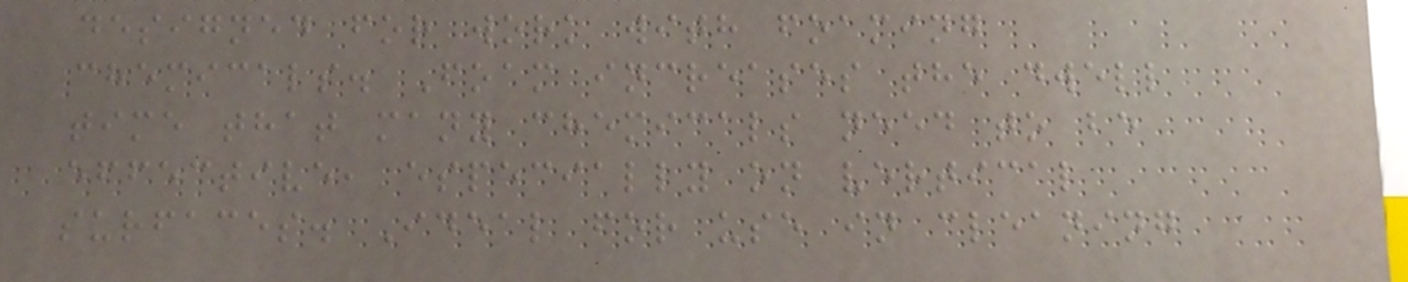designed for work with foaming
chemicals. Foam increases the dwell
time that many chemicals need to be
effective, especially on vertical
surfaces. Ideal for use in cleaning
